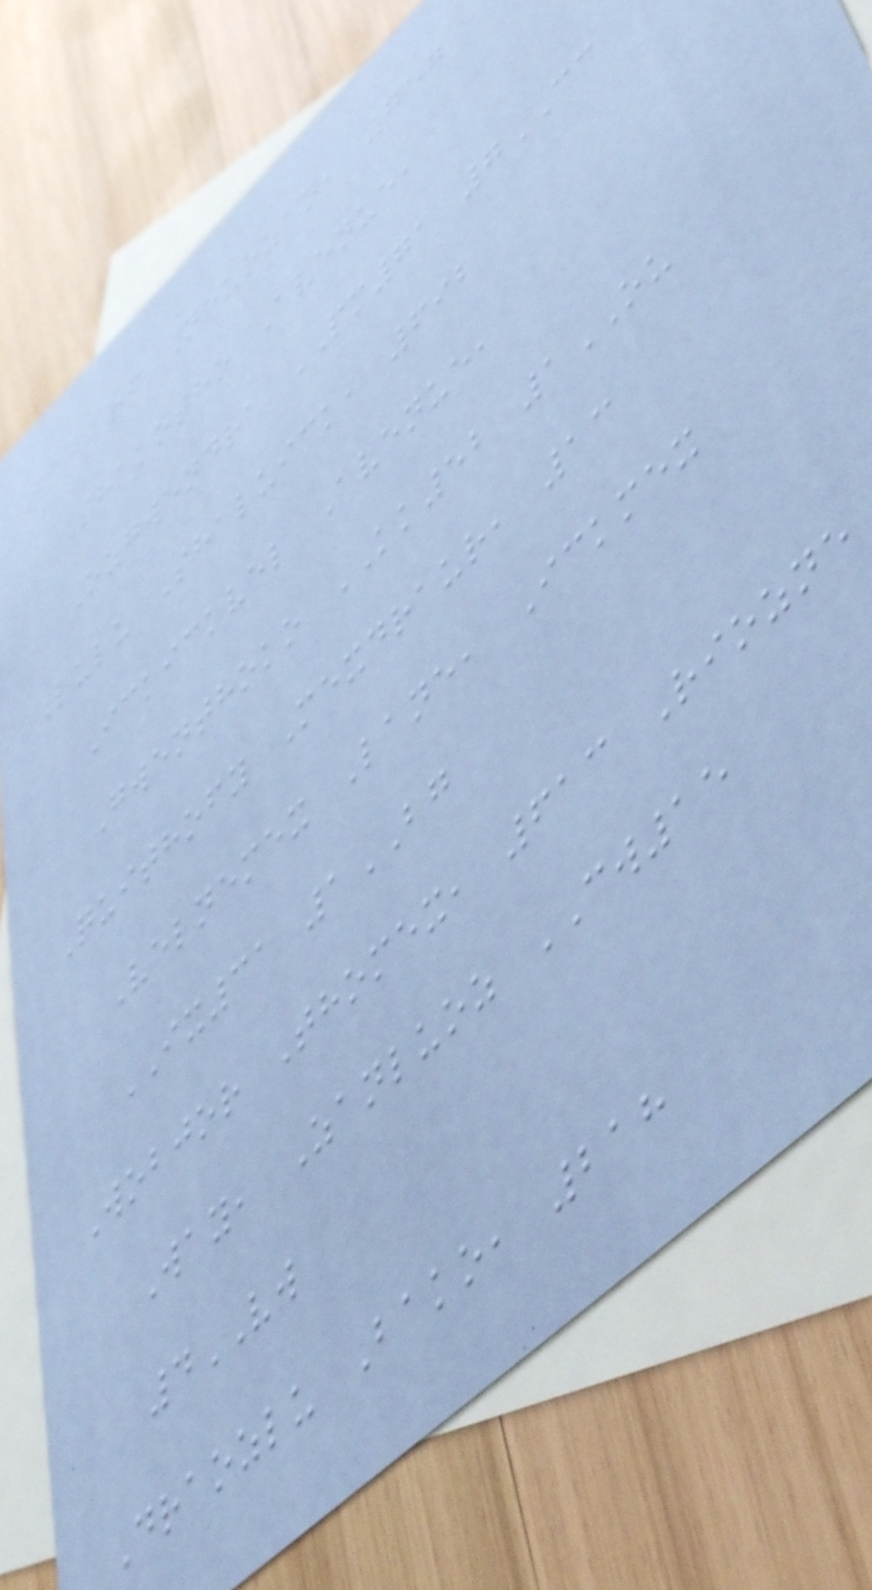Babari Neurzan, 757
Shakotho Avenue,
Ozgwendra PM71 7CC
Lulu Shaluick, 692
Ickickvel Avenue,
Gwenthoko KK52 1OU
Quithofy Mexdraur, 13
Velnemex Lane, Ickmex
IX31 1BG
Wobjor Thomex, 613 Riozne
Way, Zanluoz CW15
4VW
Draozlu Bako, 218
